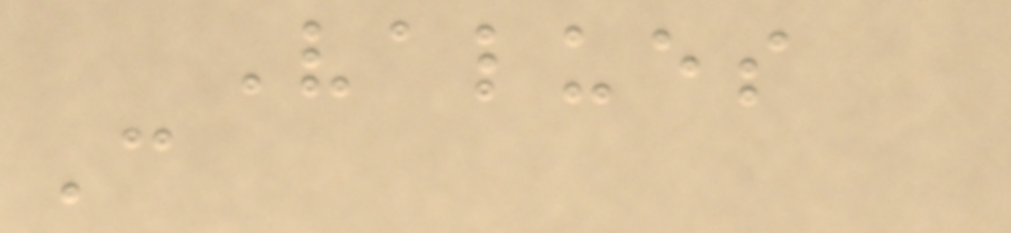Values
C
